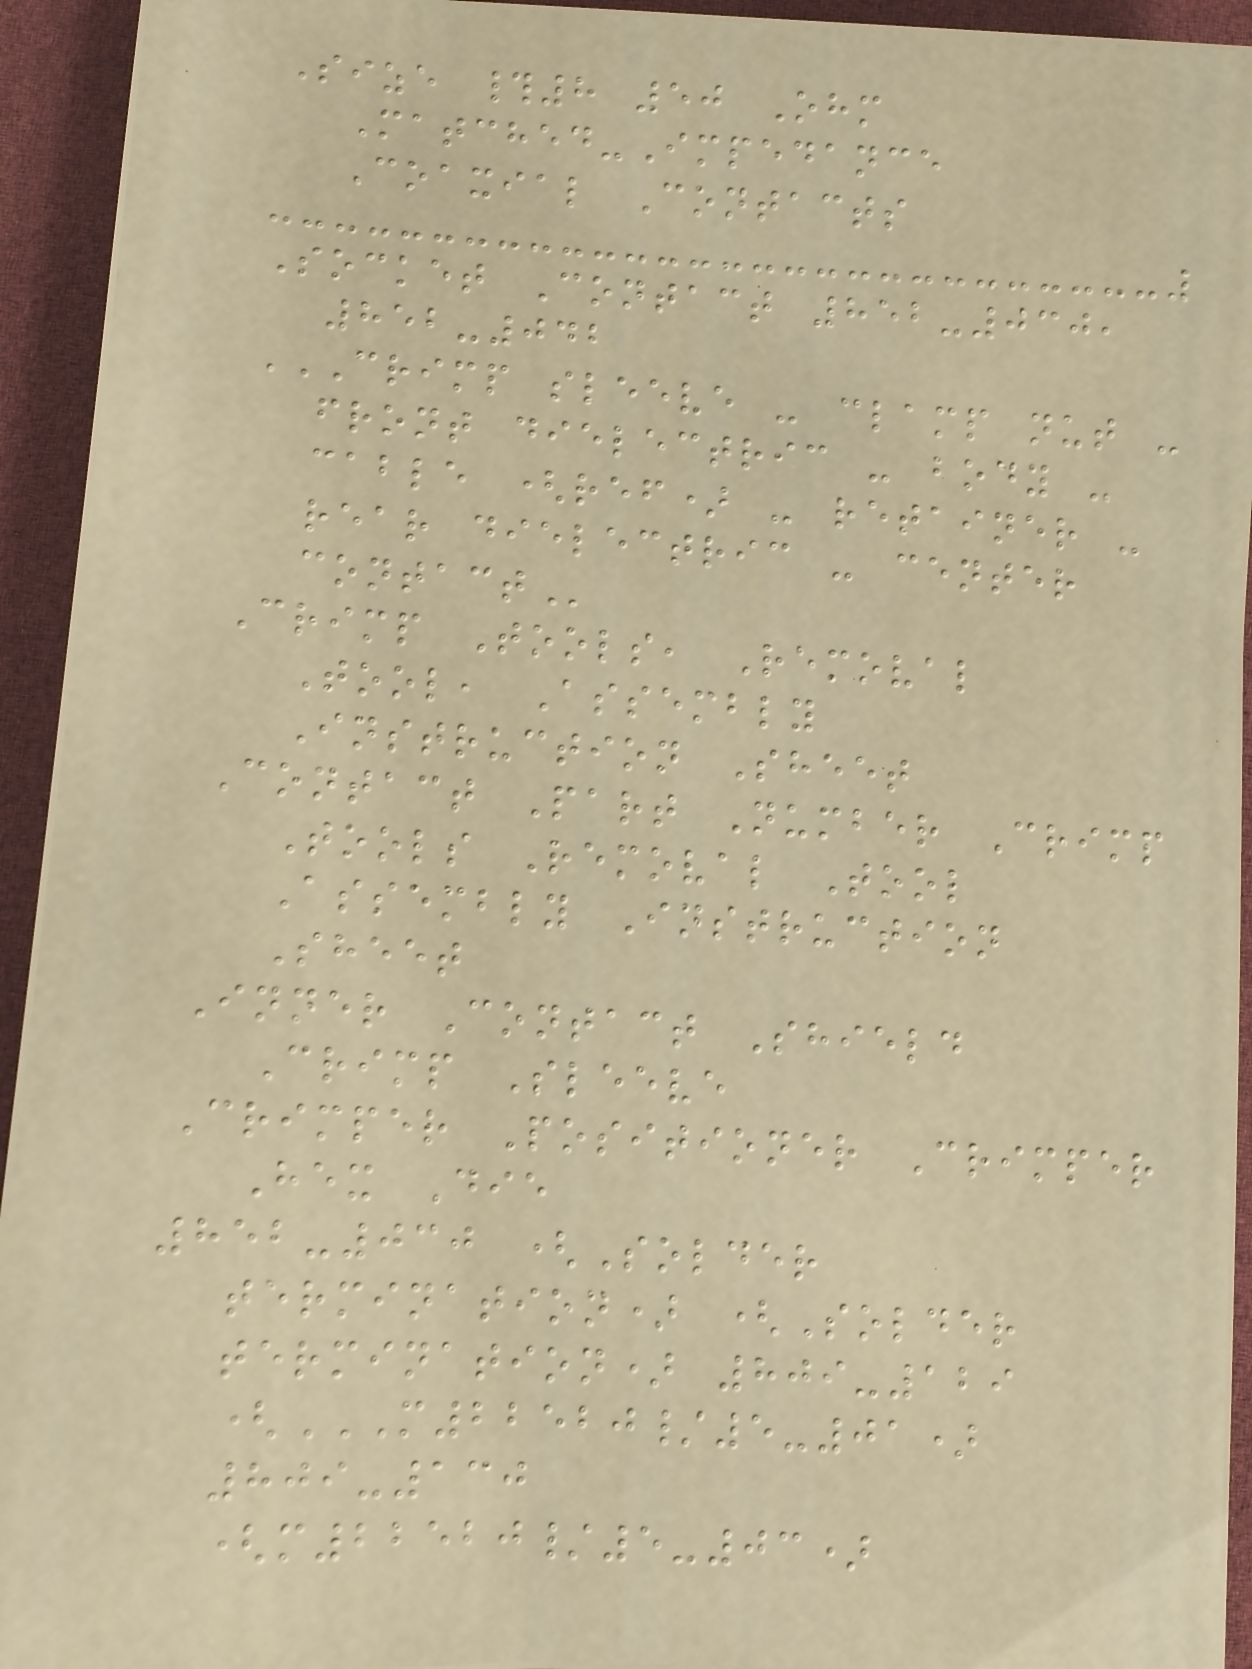Size #8 50 Ohm
Matched-Impedance
Coaxial Contacts
Socket Contact 852-030,
852-042
CRIMP SLEEVE - CLAMP NUT -
FRONT DIELECTRIC - BODY -
CABLE (REF) - RETAINER -
REAR DIELECTRIC - CENTER
CONTACT
Crimp Tools, Removal
Tool, Assembly
Instruction Sheet
Contact Part Number Crimp
Tools Removal Tool
Assembly Instruction
Sheet
Inner Contact Shield
Crimp Sleeve
Crimper Positioner Crimper
Hex Die
852-030 (Solder
termination) (Solder
termination) 809-129
(M22520/5-01)
809-130
(M22520/5-03)
